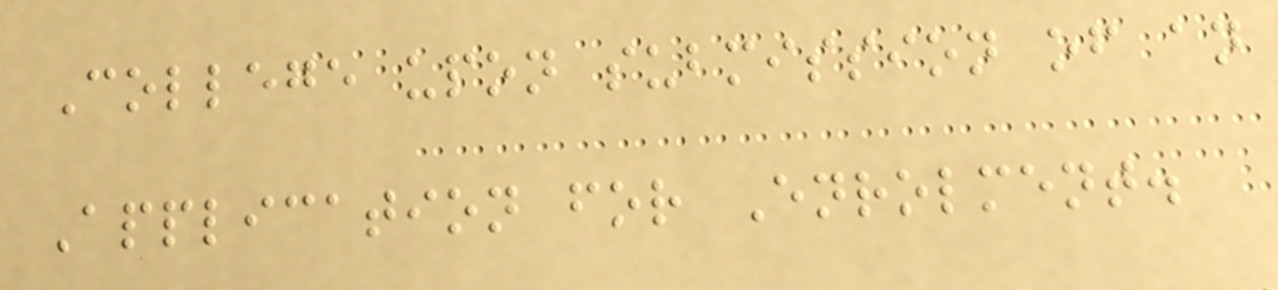College upon submission of an
Application for Enrolment.
